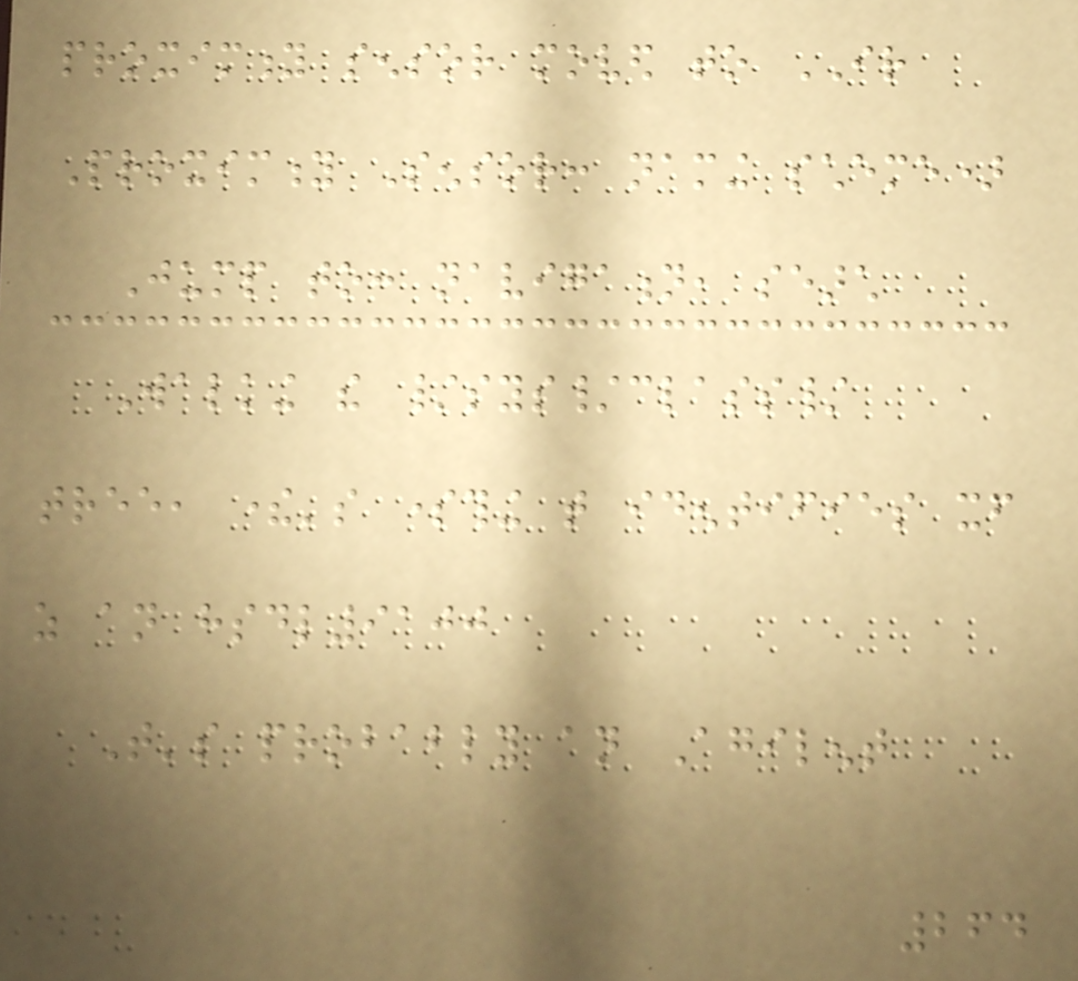proximity sensor moved to IR
Proximity Sensor: naming scheme)
Jump to: navigation, search
Walking the /sys/class/
tree, there's something that identifies itself
as an hsdl9100
That's probably an Agilent
264
